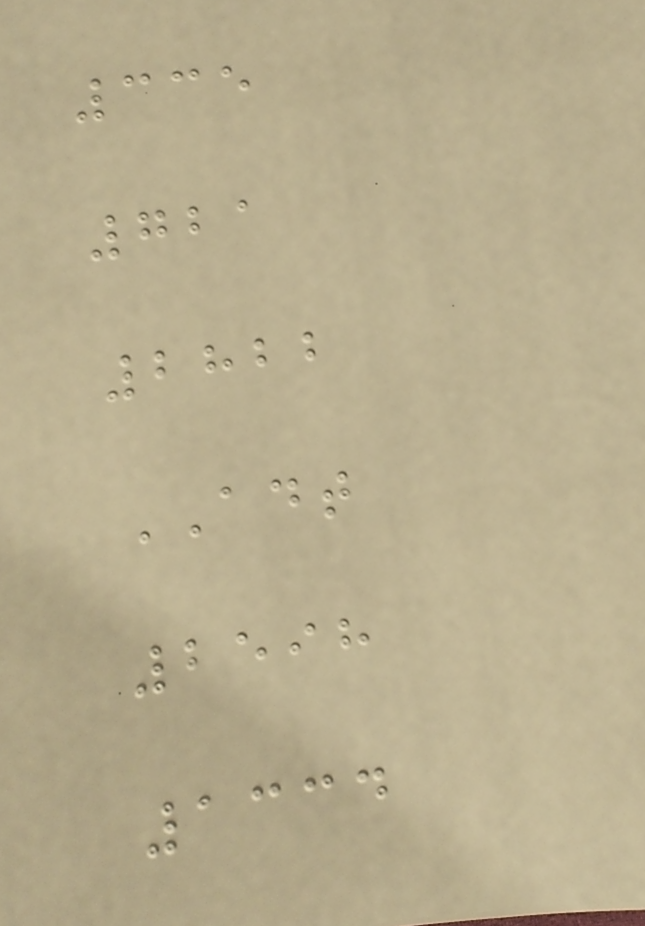335
721
2822
ADT
2598
1334
